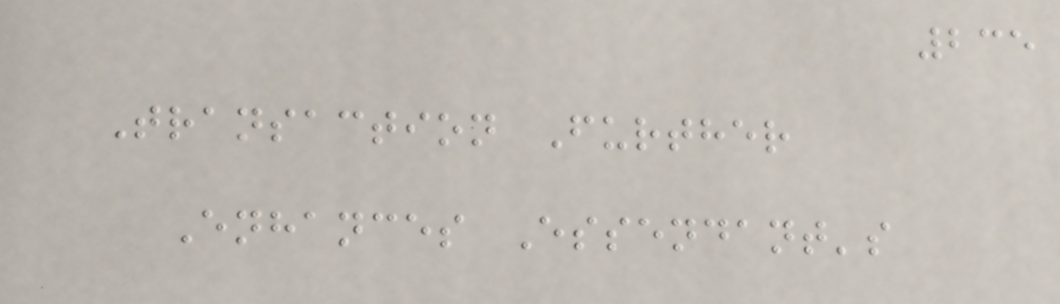235
Transaction Further
Enhances Essendant's
